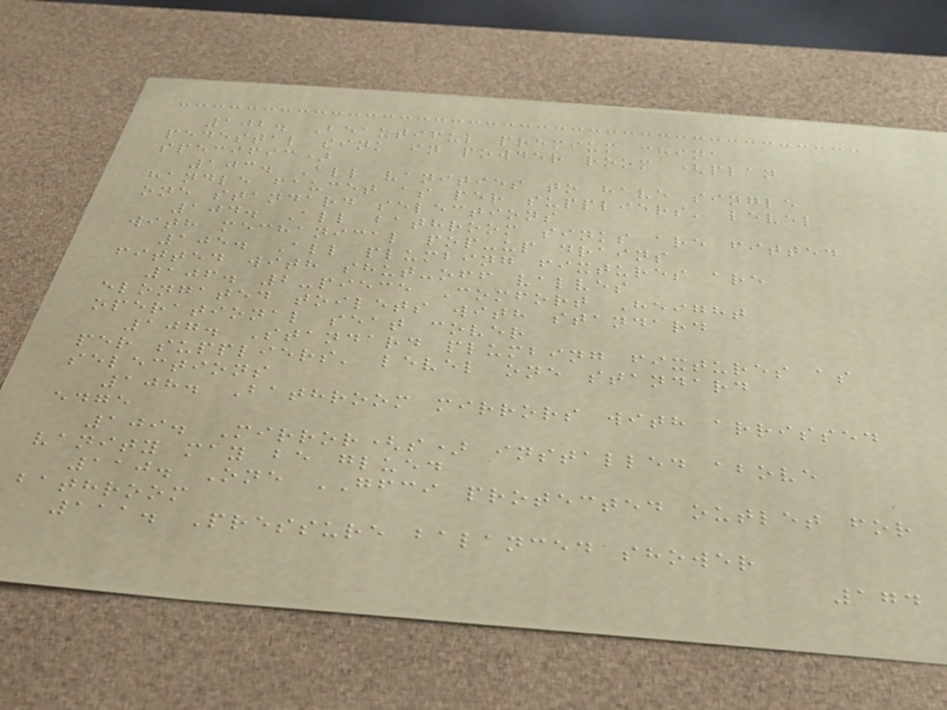102. Beautiful premium china
pedestal sink in powder room (plan
specific)
103. All vanities to have single
handle faucet as per suppliers' level
one standard selections
104. All bathroom sinks are fitted
with mechanical pop-up drains
105. All plumbing fixtures are
fitted with shut-off valves
106. 2-piece Comfort Height
elongated toilets with standard
operational seat cover
107. Standard plumbing fixtures as
per suppliers' level one standard
selections
108. Bathroom mirrors with arrissed
edge
109. Mirror(s) installed above
vanity may be glued
110. One GFCI protected outlet for
bathroom
111. Pressure balanced shower
174
